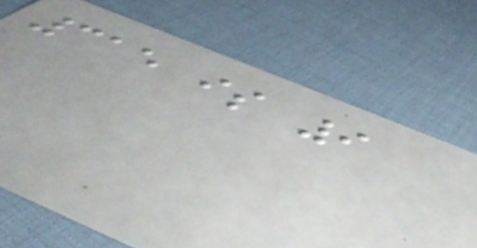315 is 9
